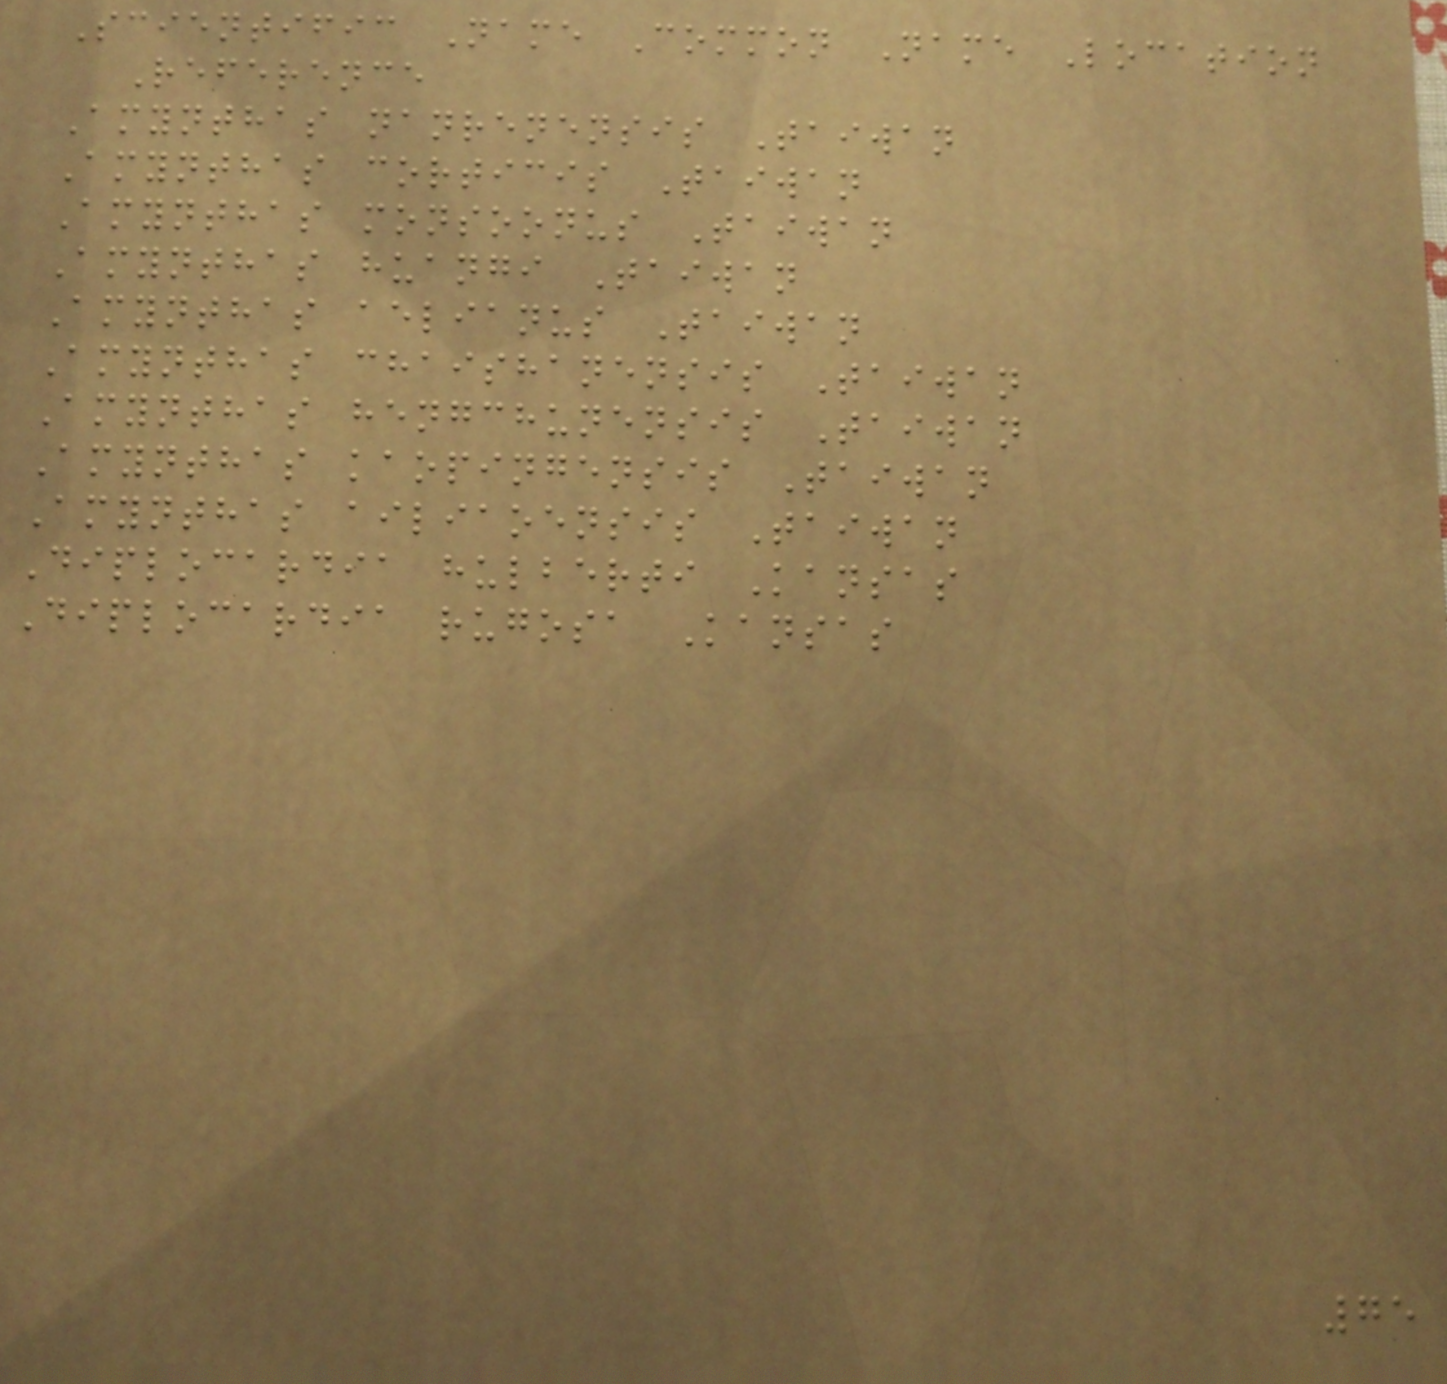Scientific Name Common Name Location
Reference
Amynthas nanrenensis Taiwan
Amynthas corticis Taiwan
Amynthas monsoonus Taiwan
Amynthas huangi Taiwan
Amynthas aelianus Taiwan
Amynthas chaishanensis Taiwan
Amynthas hengchunensis Taiwan
Amynthas kaopingensis Taiwan
Amynthas ailiaoensis Taiwan
Diplocardia hulberti Kansas
Diplocardia rugosa Kansas
75
